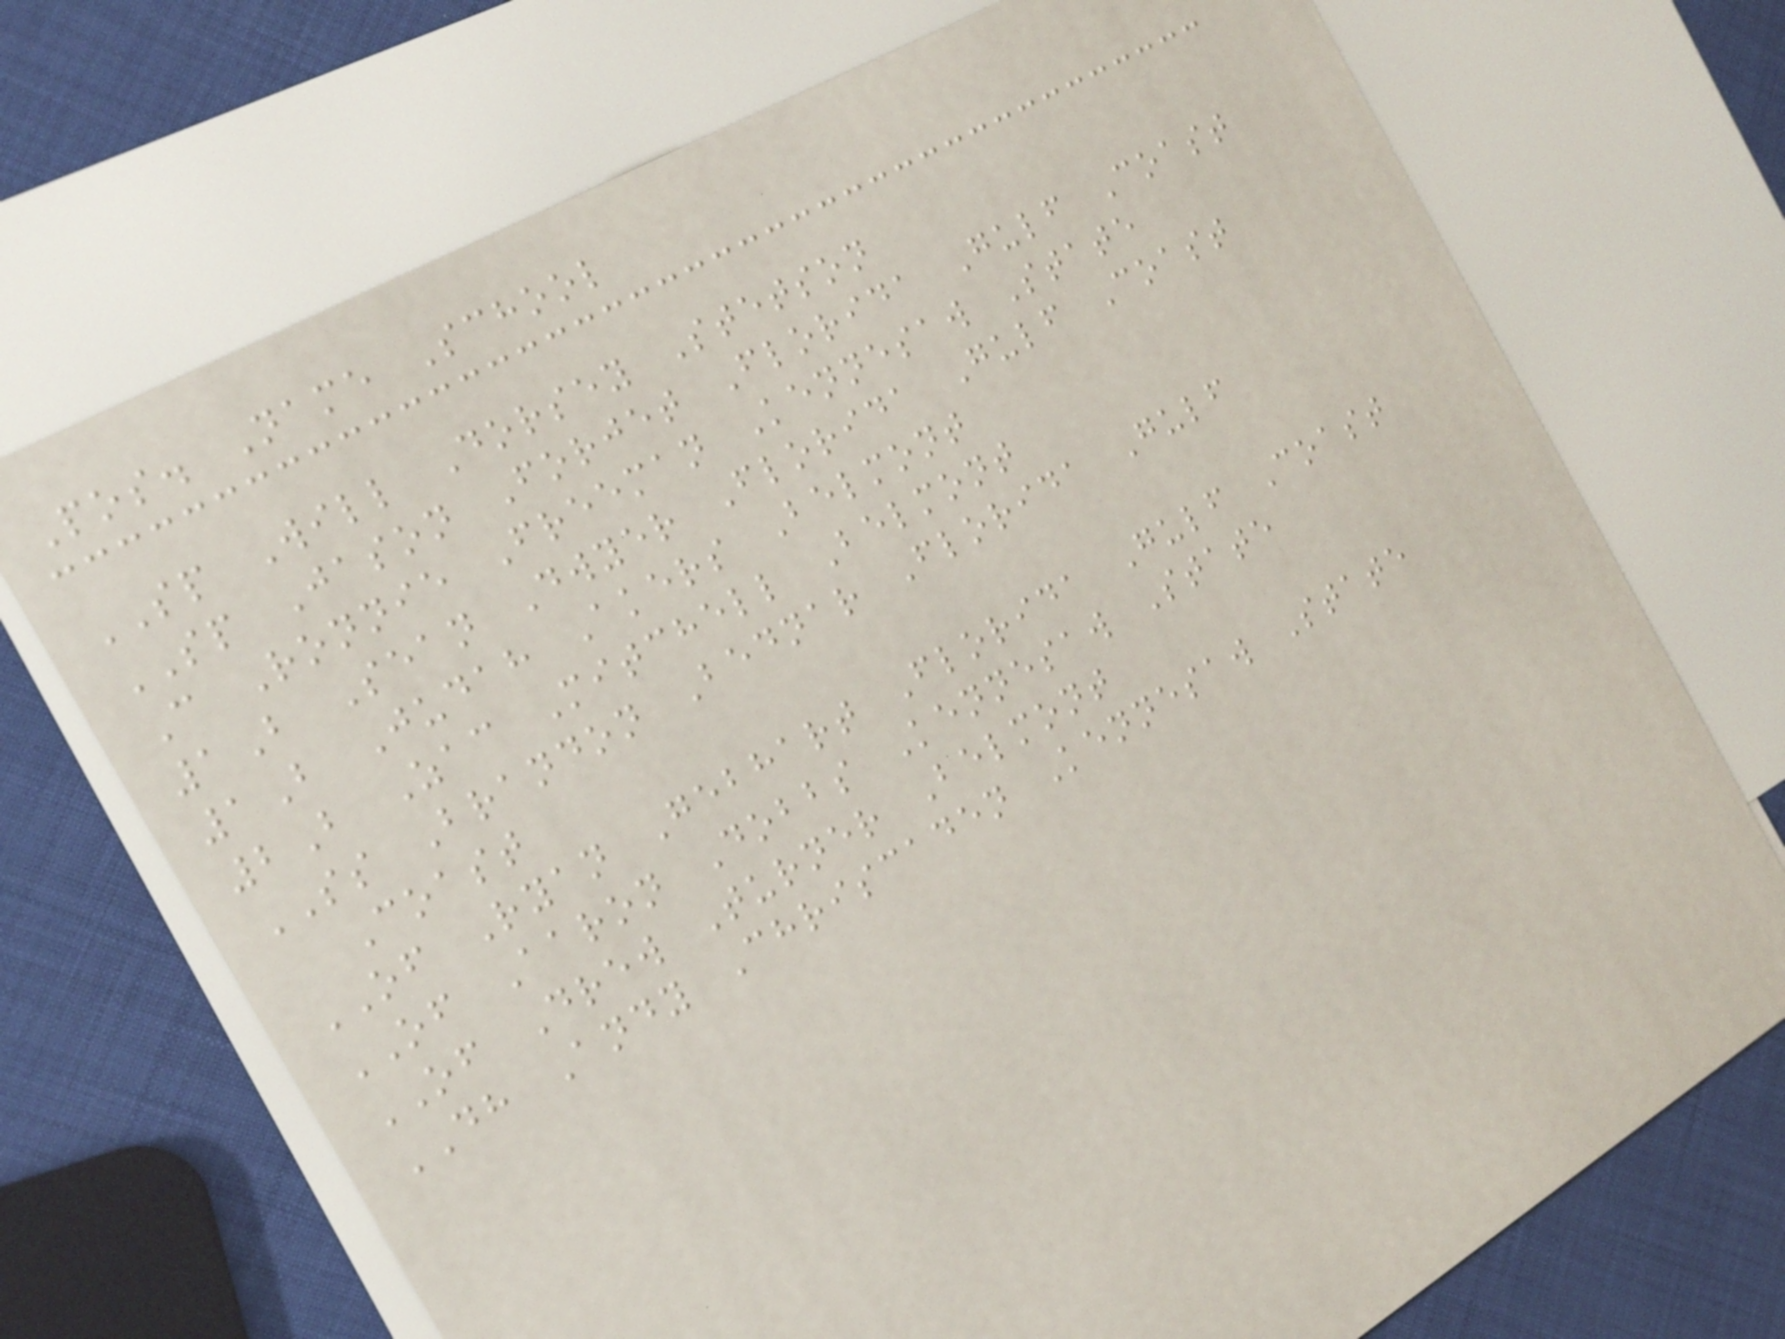Pos. Name School
SP Will Dorsey Stetson
SP Jason Forjet Florida Gulf Coast
C Ronnie Freeman Kennesaw State
1B Sean Dwyer Florida Gulf Coast
1B Judah Akers Belmont
2B Zac Mitchell Belmont
SS Brandon Bednar Florida Gulf
Coast
OF Ryan Gebhart Florida Gulf Coast
OF Aaron Dobbs Kennesaw State
OF Drew Turner Belmont
DH Andy Chriscaden Kennesaw State
